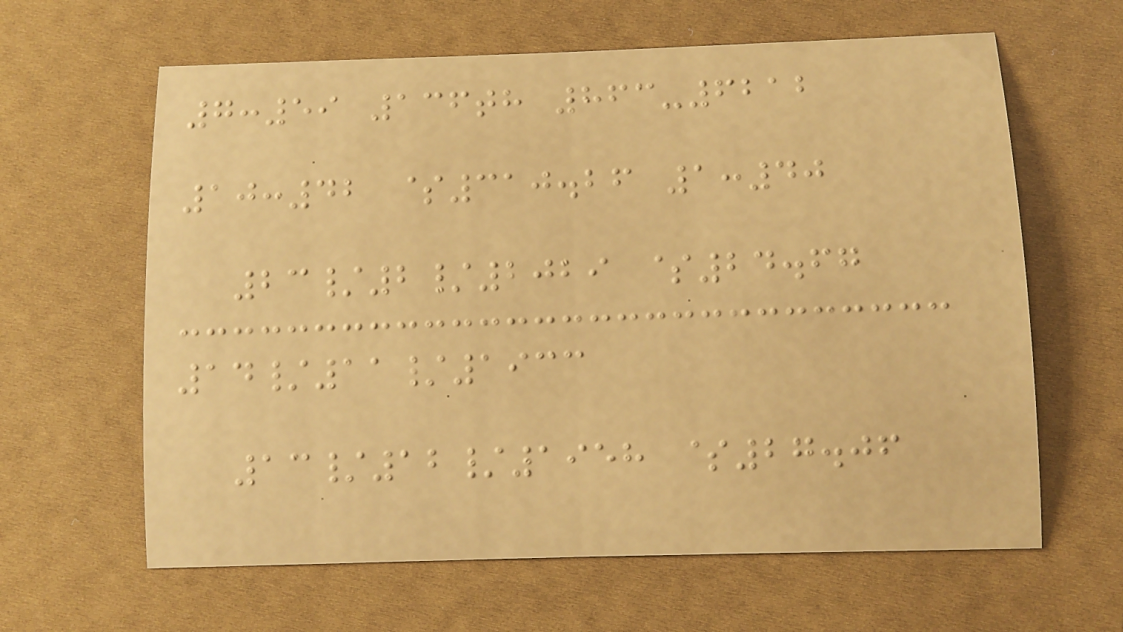7:59 136th 863-6212
10:42 $310.26 1:40
23/2/2029 $24.67
14/11/1933
13/12/1958 $27.06
